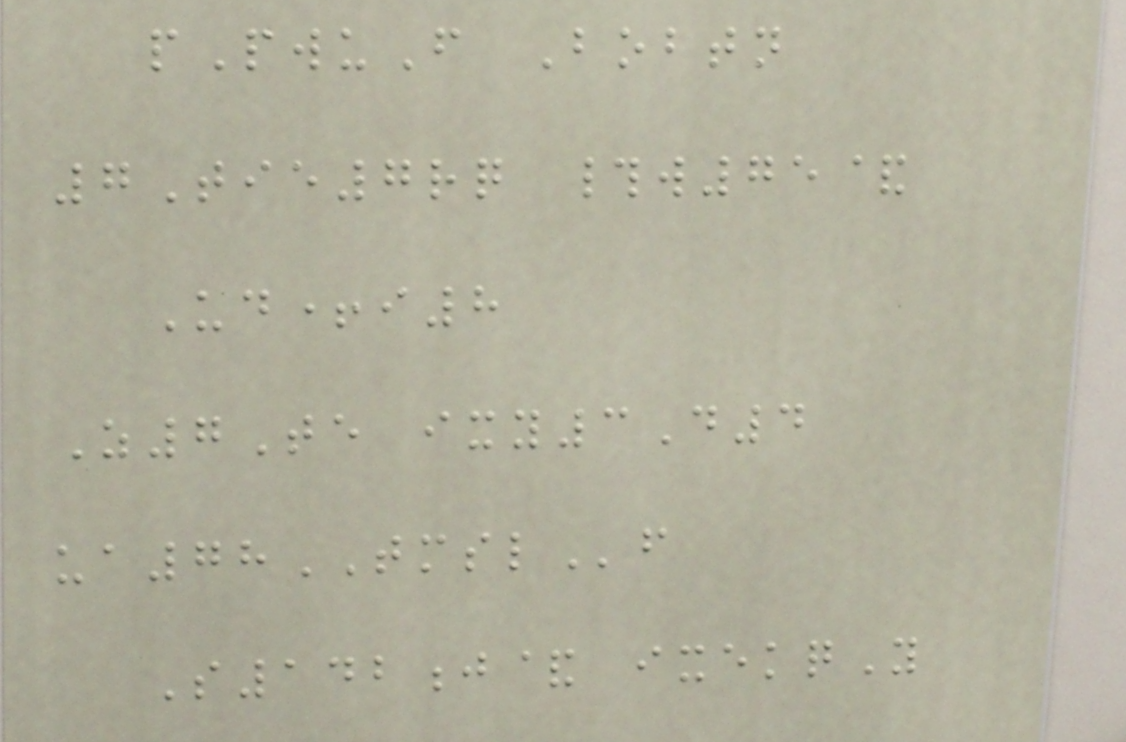pPwuF Bobtn
7Tie7rq #w75&
Ud+i8
Z7Te ixy3D4
ua78TMSLf
S142j& ixekqY
